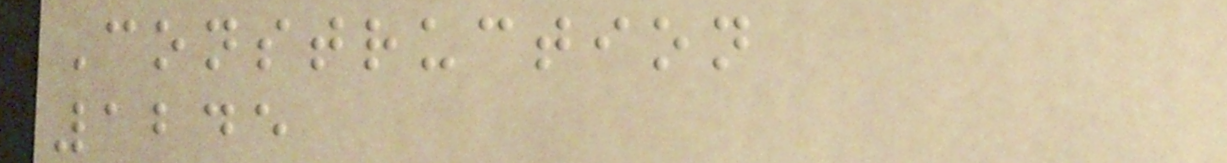Construction
1245
